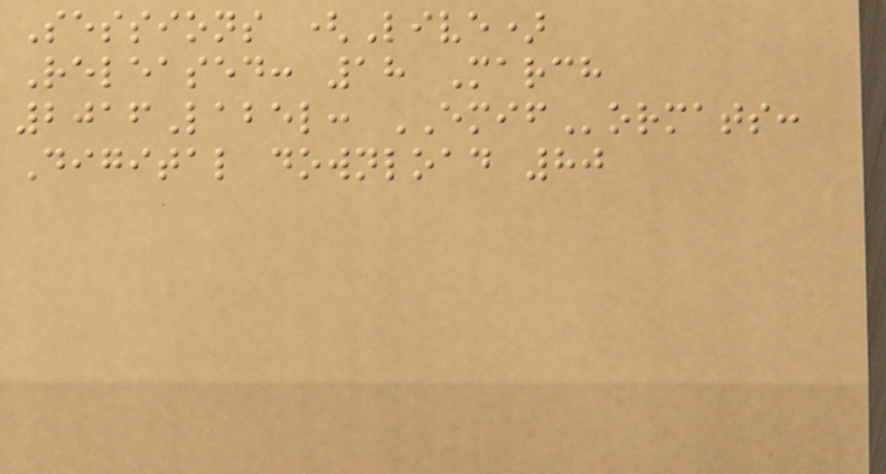Sessions (Live)
Released: 18 March
2016Label: EMIFormats:
Digital download 80
